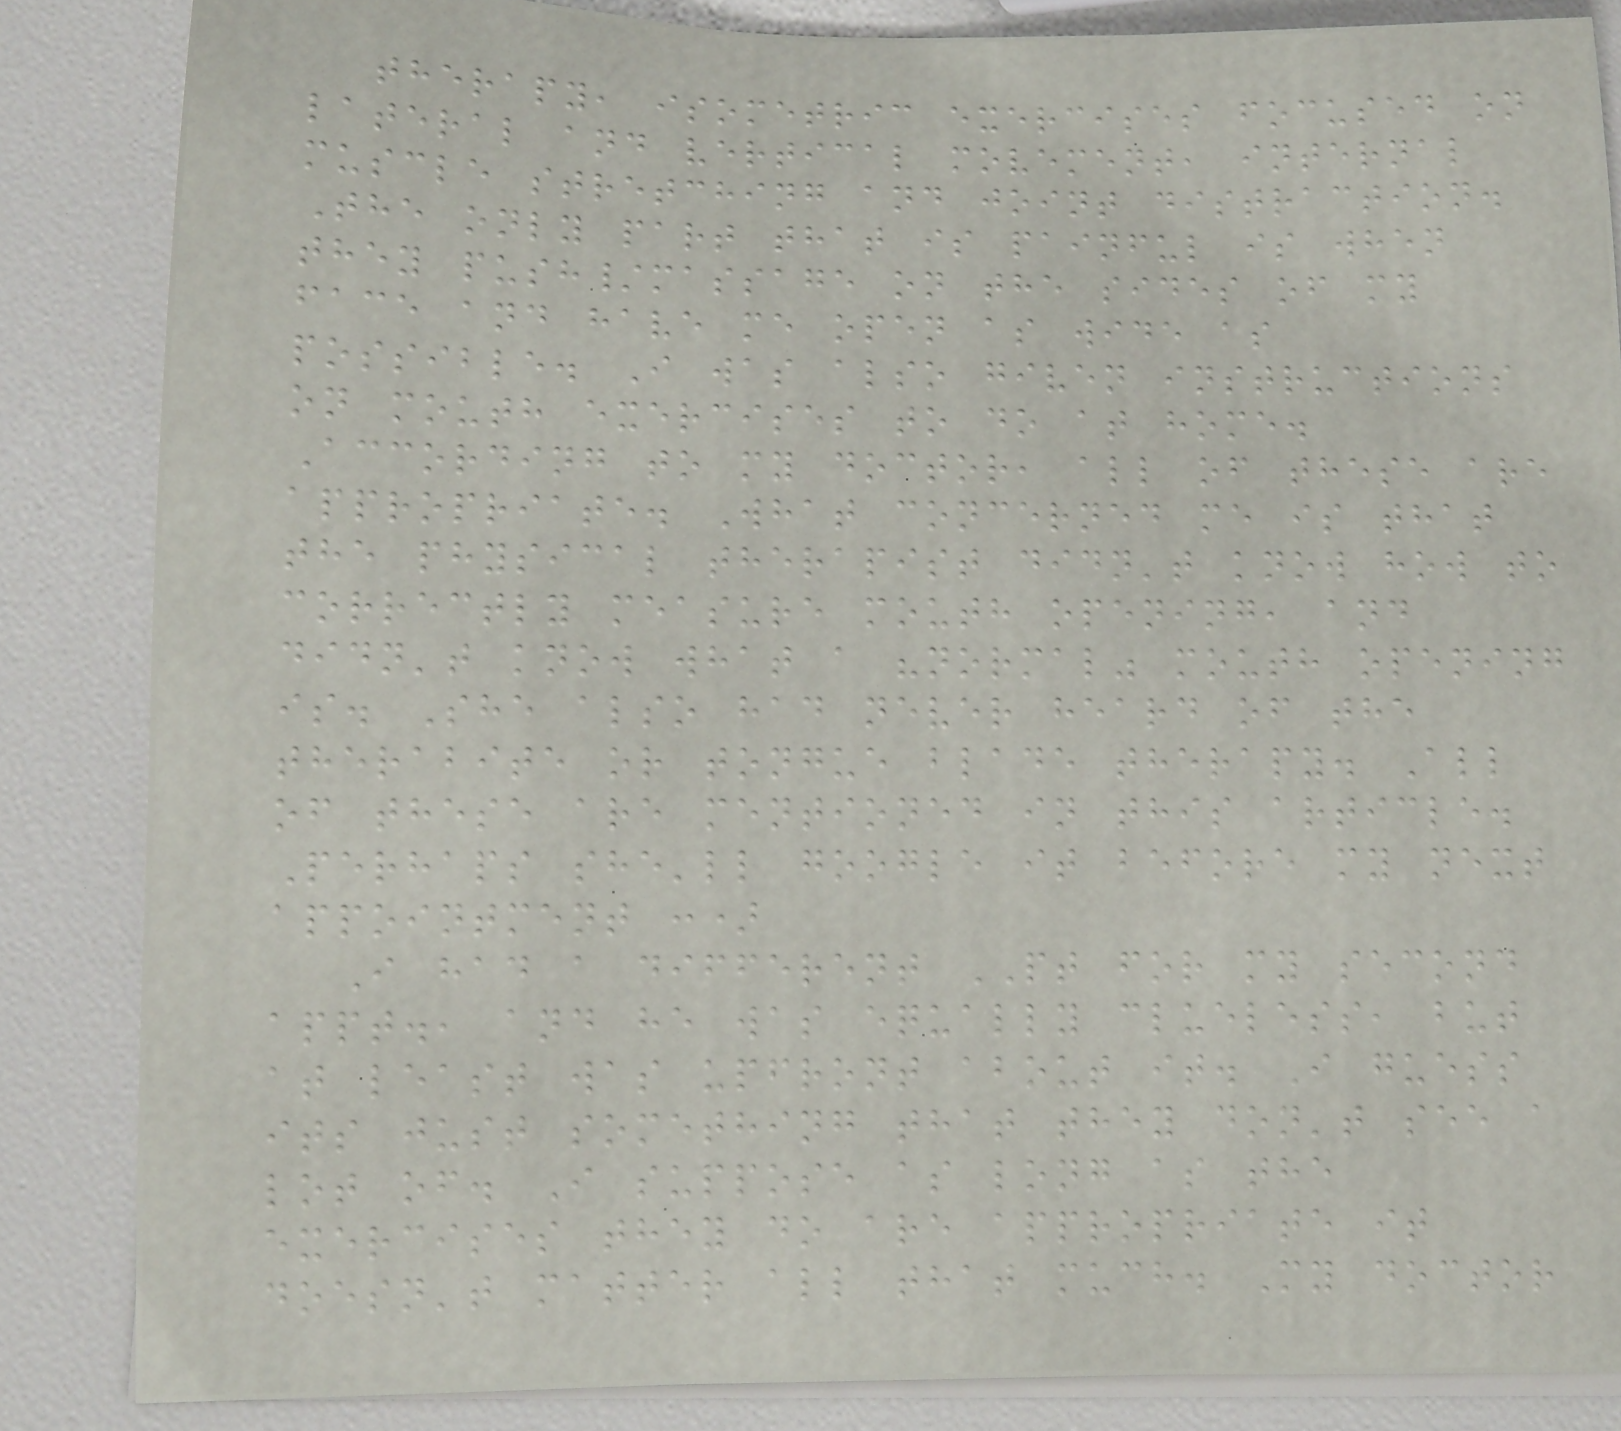therapy, isometric exercises focused on
lateral and vertical movement, internal
muscle stretching and joint distraction.
The only part that is painful is when
they push/massage on the sides of my
face and have me open as wide as
possible. I was also given instructions
on mouth exercises to do at home.
According to my doctor, all of these are
appropriate. What concerned me is that
the physical therapist didn't know how to
correctly measure mouth opening, and
didn't know what a "normal" mouth opening
is. She also had never heard of the
therabite or tongue blade therapy. All
of these are mentioned in this article.
Perhaps she'll google it before my next
appointment :)
I had a different PT for my second
appt., and he was equally clueless, but
at least was upfront about it. I guess
its just something that they don't see a
lot of. I suppose as long as the
exercises they do are appropriate it
doesn't matter all that much. My doctor
